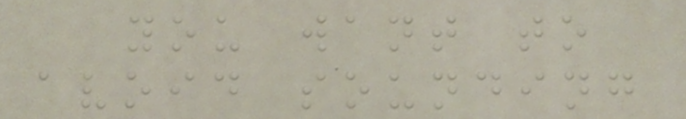you want to
avoid sounding
